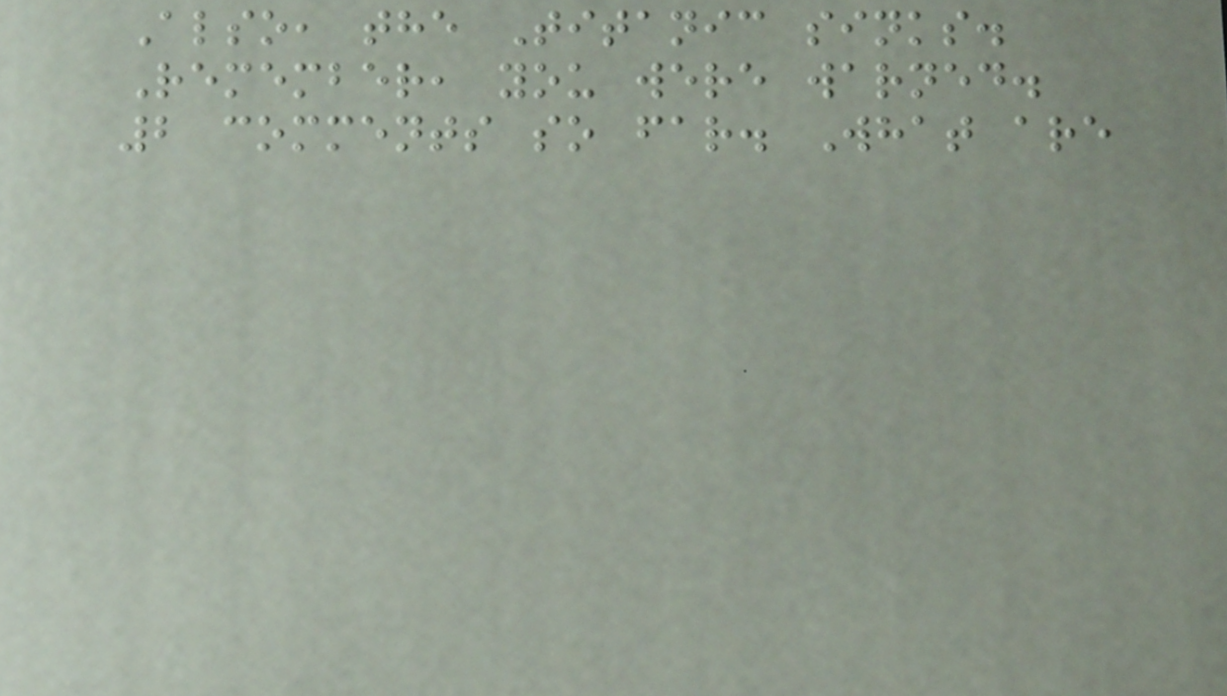Also, the Titanic sinks.
Remember, you were warned.
2 comments so far. What are
